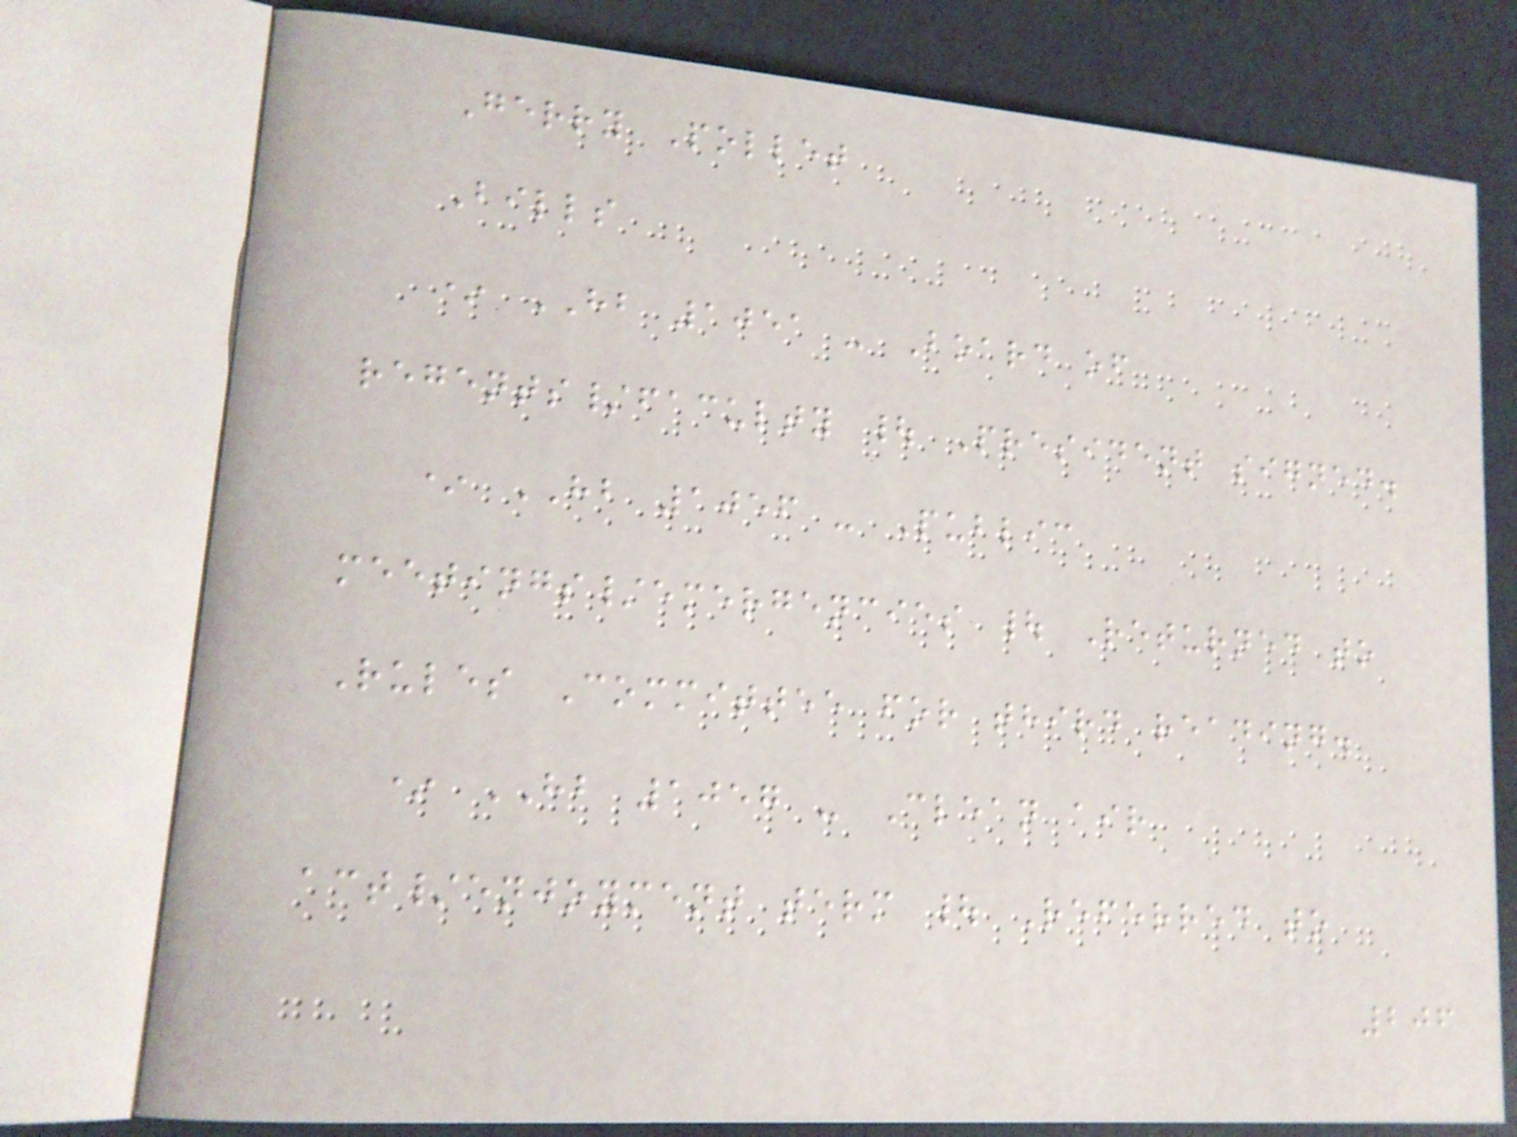Gerry Pollet
Bills
* HB 1051 - Board of
regents/faculty | President signed.
* HB 1056 - Public
meetings/emergencies | Returned to
Rules Committee for third reading.
* HB 1057 - Clean air
act/enjoyment term | Referred to
206
